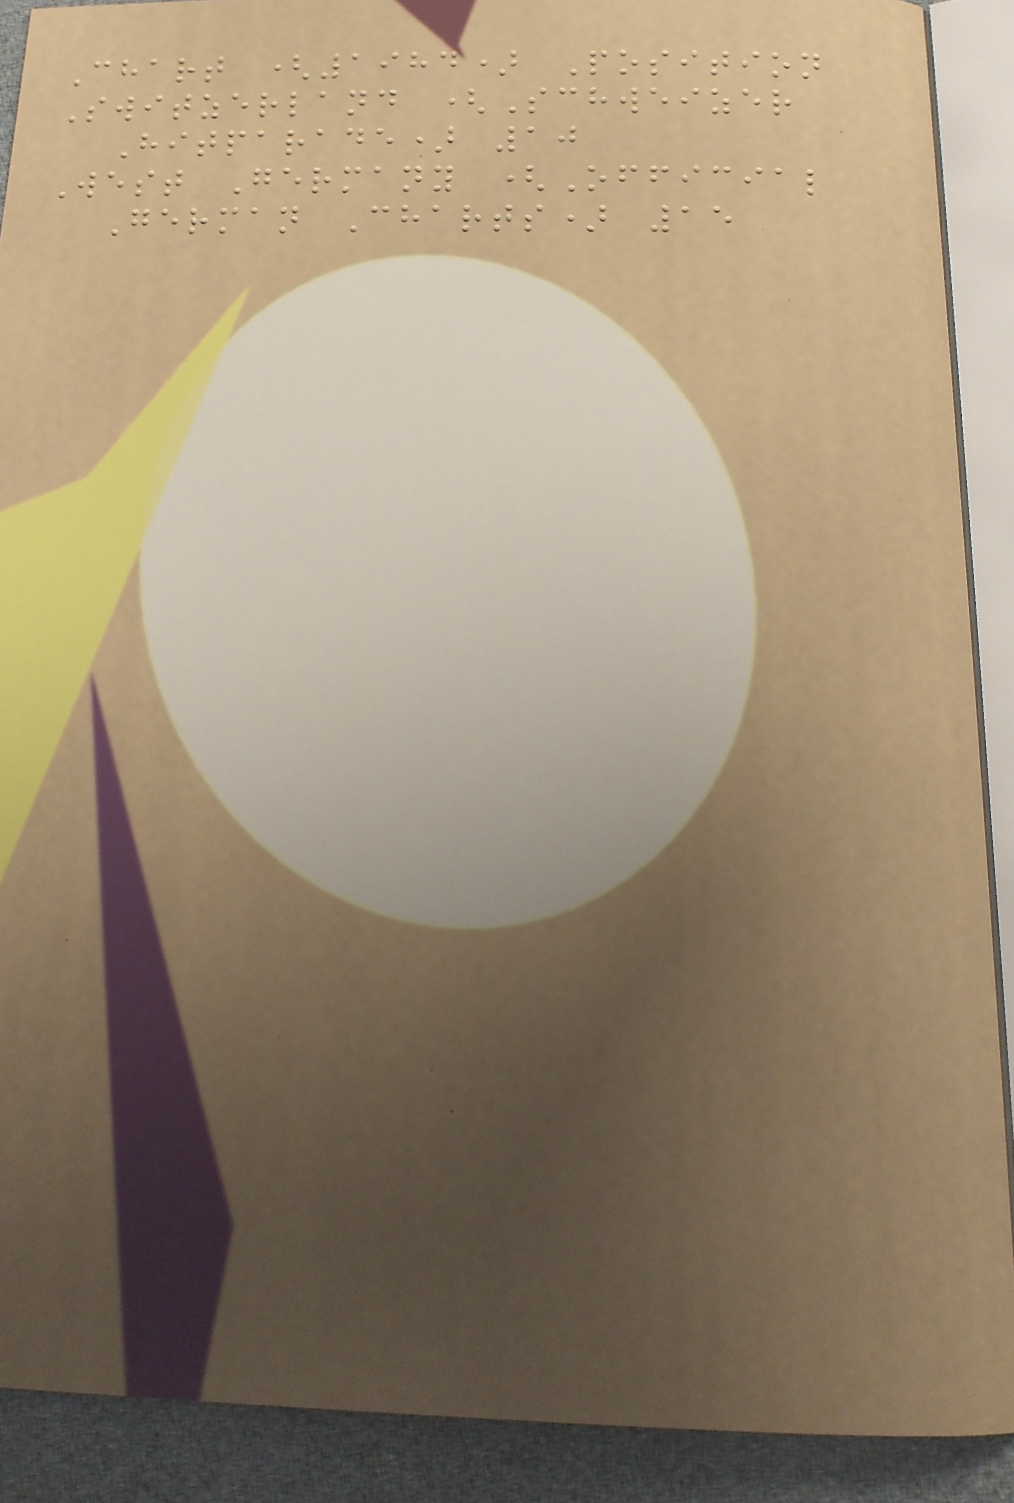Chart (1984) Position
Switzerland (Schweizer
Hitparade) 10
West Germany (Official
German Charts) 15
